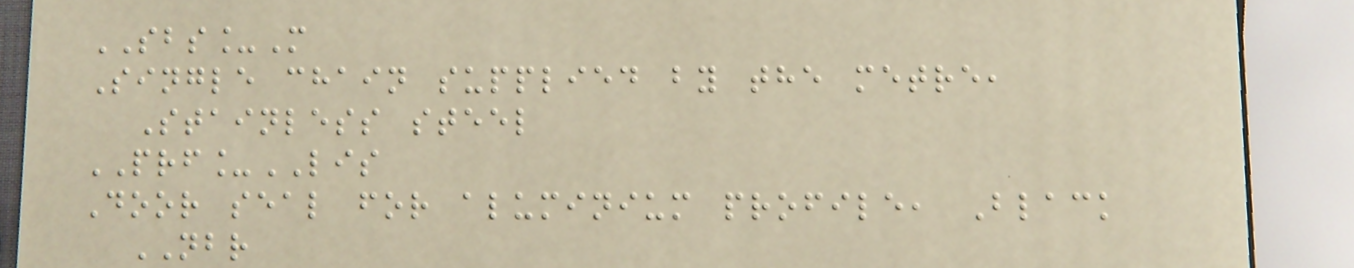SBS_M
Single chain supplied by the metre,
Stainless steel
PRF_LIS
Door seal for aluminium profile, Black
NBR
